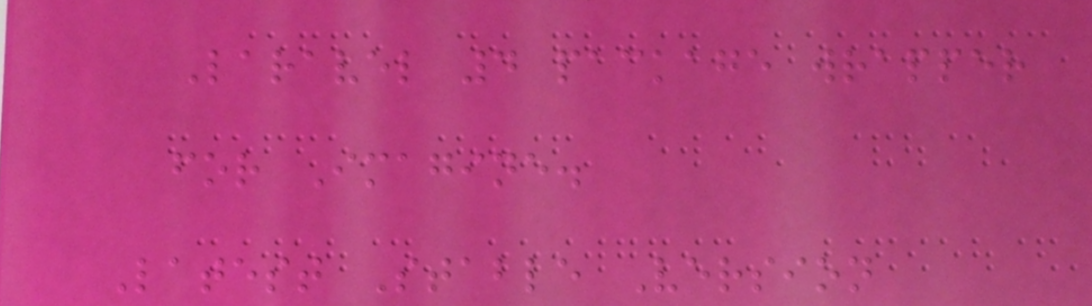Laravel 4 package wrapper
for Imagine.
Latest Stable Version
